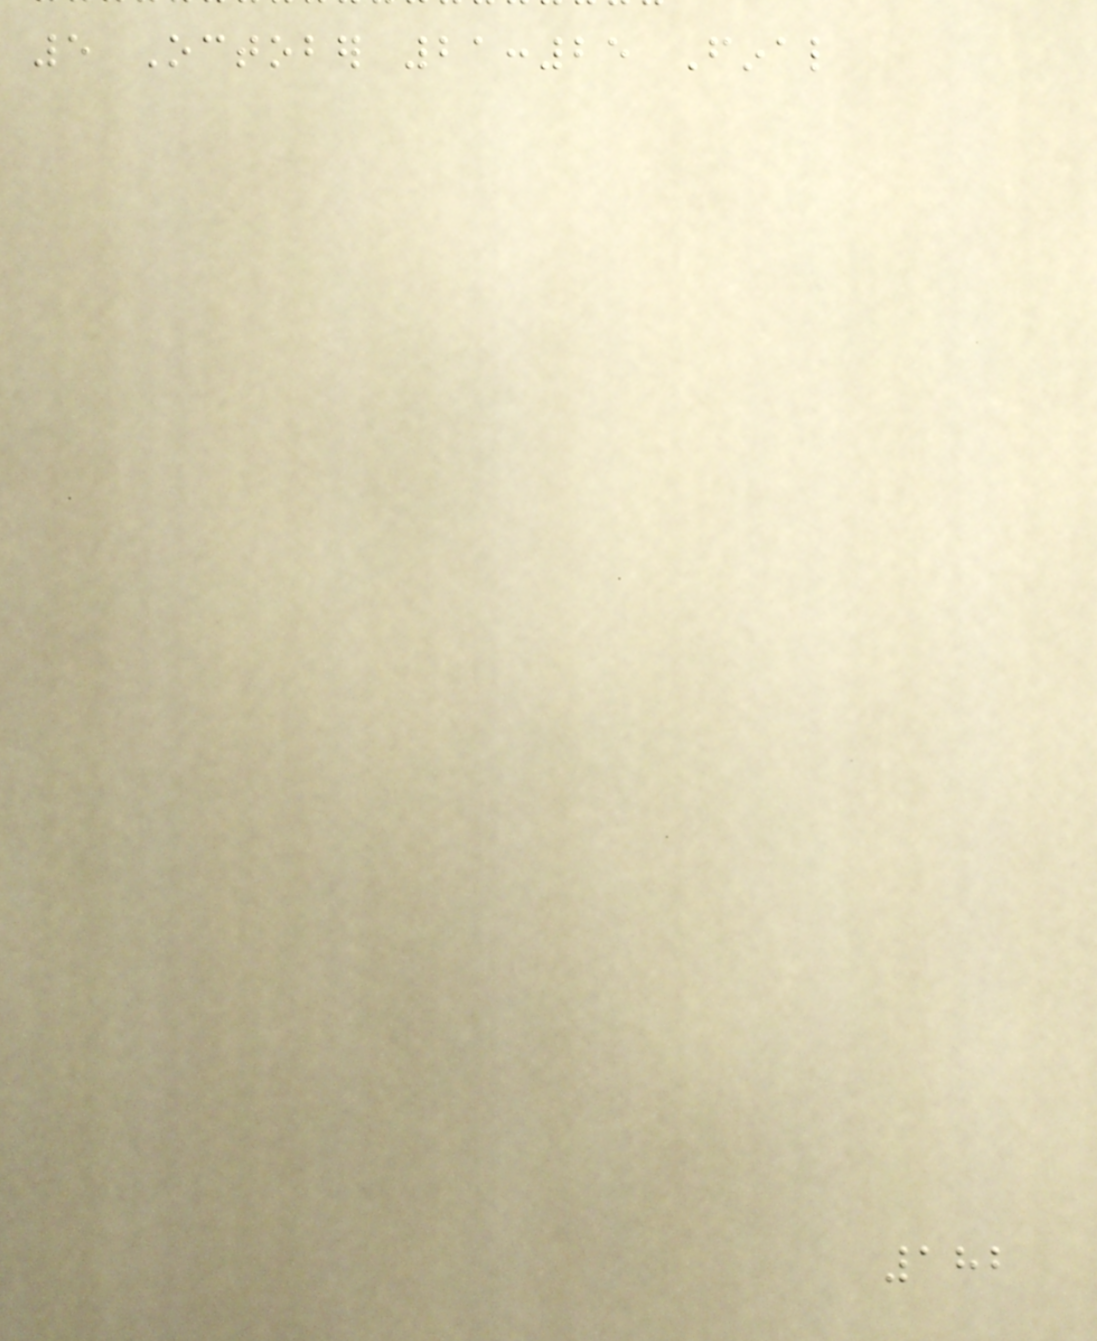5 October 21:25 Final
182
